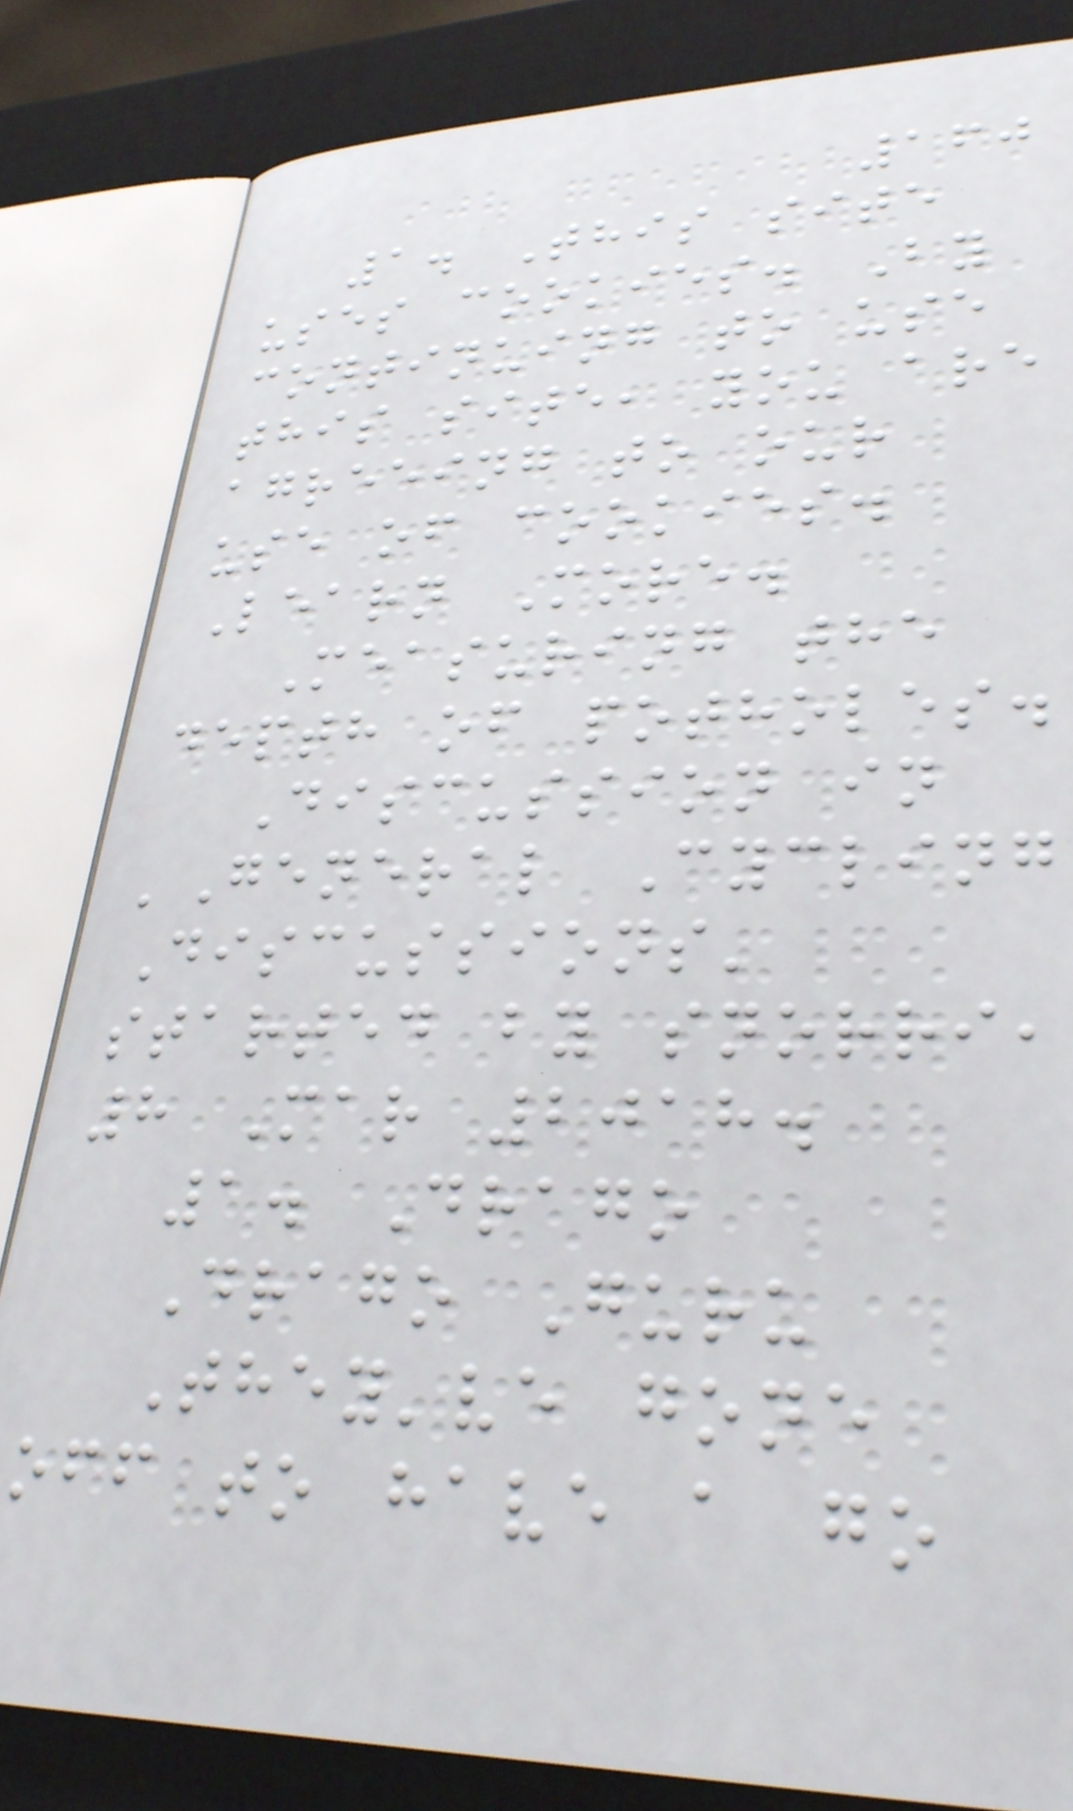160
1. This site
uses cookies. By
continuing to use
this site, you are
agreeing to our
use of cookies.
Learn More.
Measuring the
depth of potholes.
Discussion in
'General Cycling
Discussions'
started by snorri,
8 Mar 2018.
1. Drago
Drago Guru
They've gone
off to have a go
